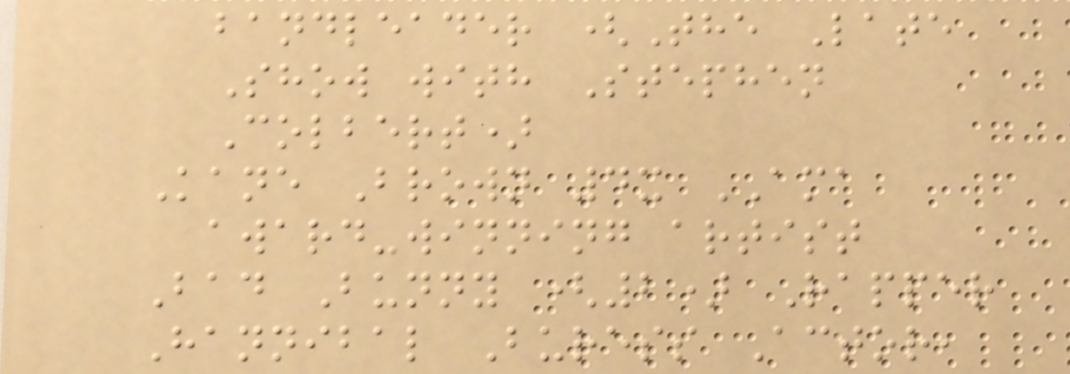bandleader (The Late
Show with Stephen
Colbert)
Kane Brown 4x AMA
award-winning artist
Bad Bunny (2) Rapper
Hannibal Buress Actor,
